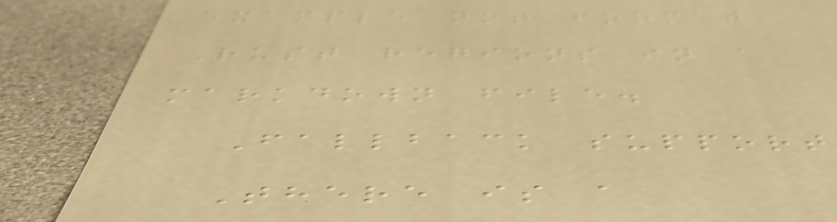example not format
Rust regions in a
markdown file.
Fallback support
There is a
